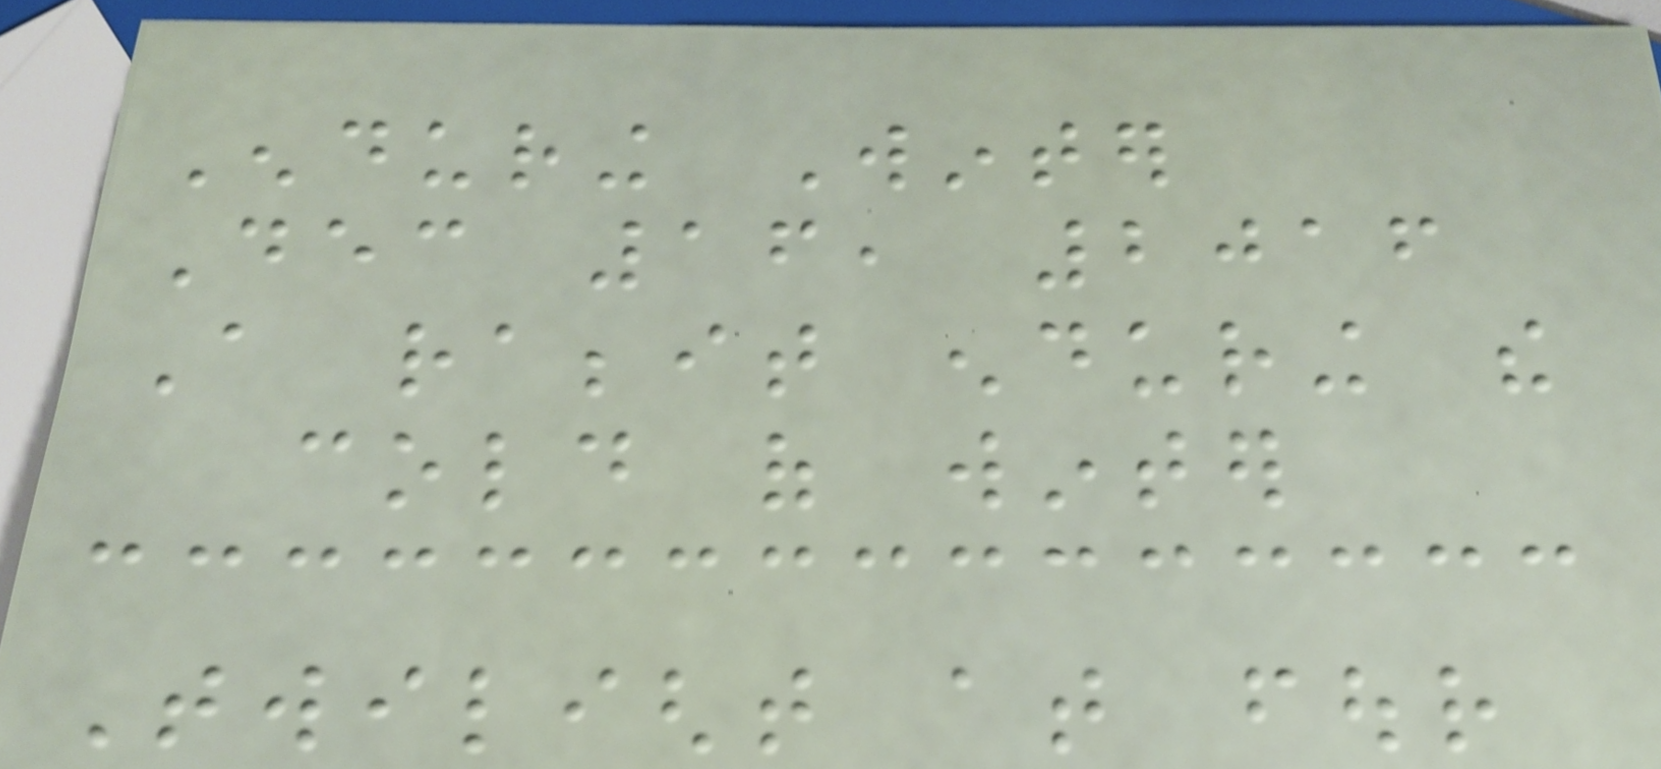Enduring Winter
Dec 16, 2016
A rabbit enduring the
cold of winter
Twilight at four
